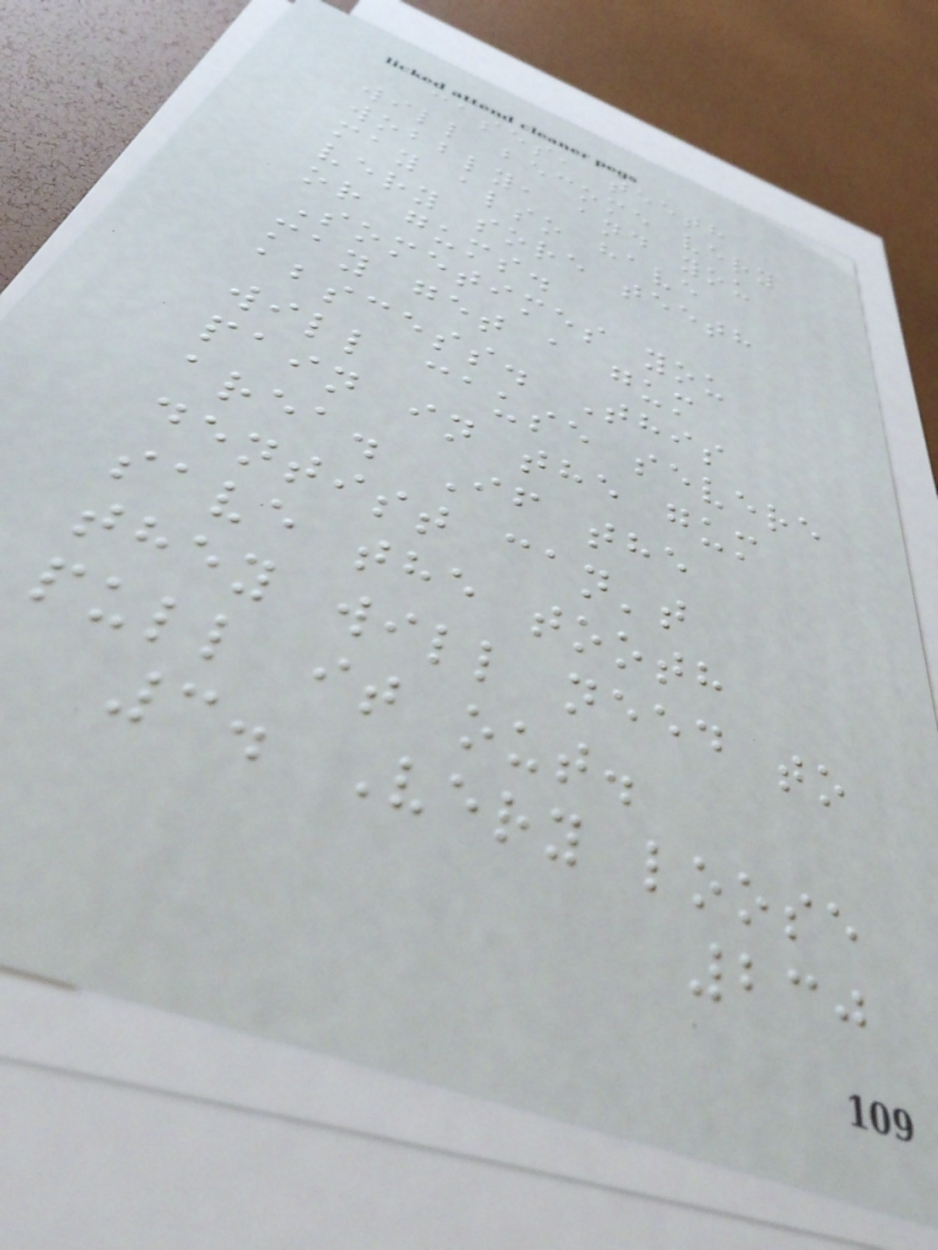cases, teeth
will become very
wobbly, and you
may also have
very sore teeth
or gums.
Sometimes you
may get a gum
abscess. This
will cause severe
pain in the gum
area. If the
dentist can't
save the tooth
they will need to
pull it out.
3. Very loose
230
